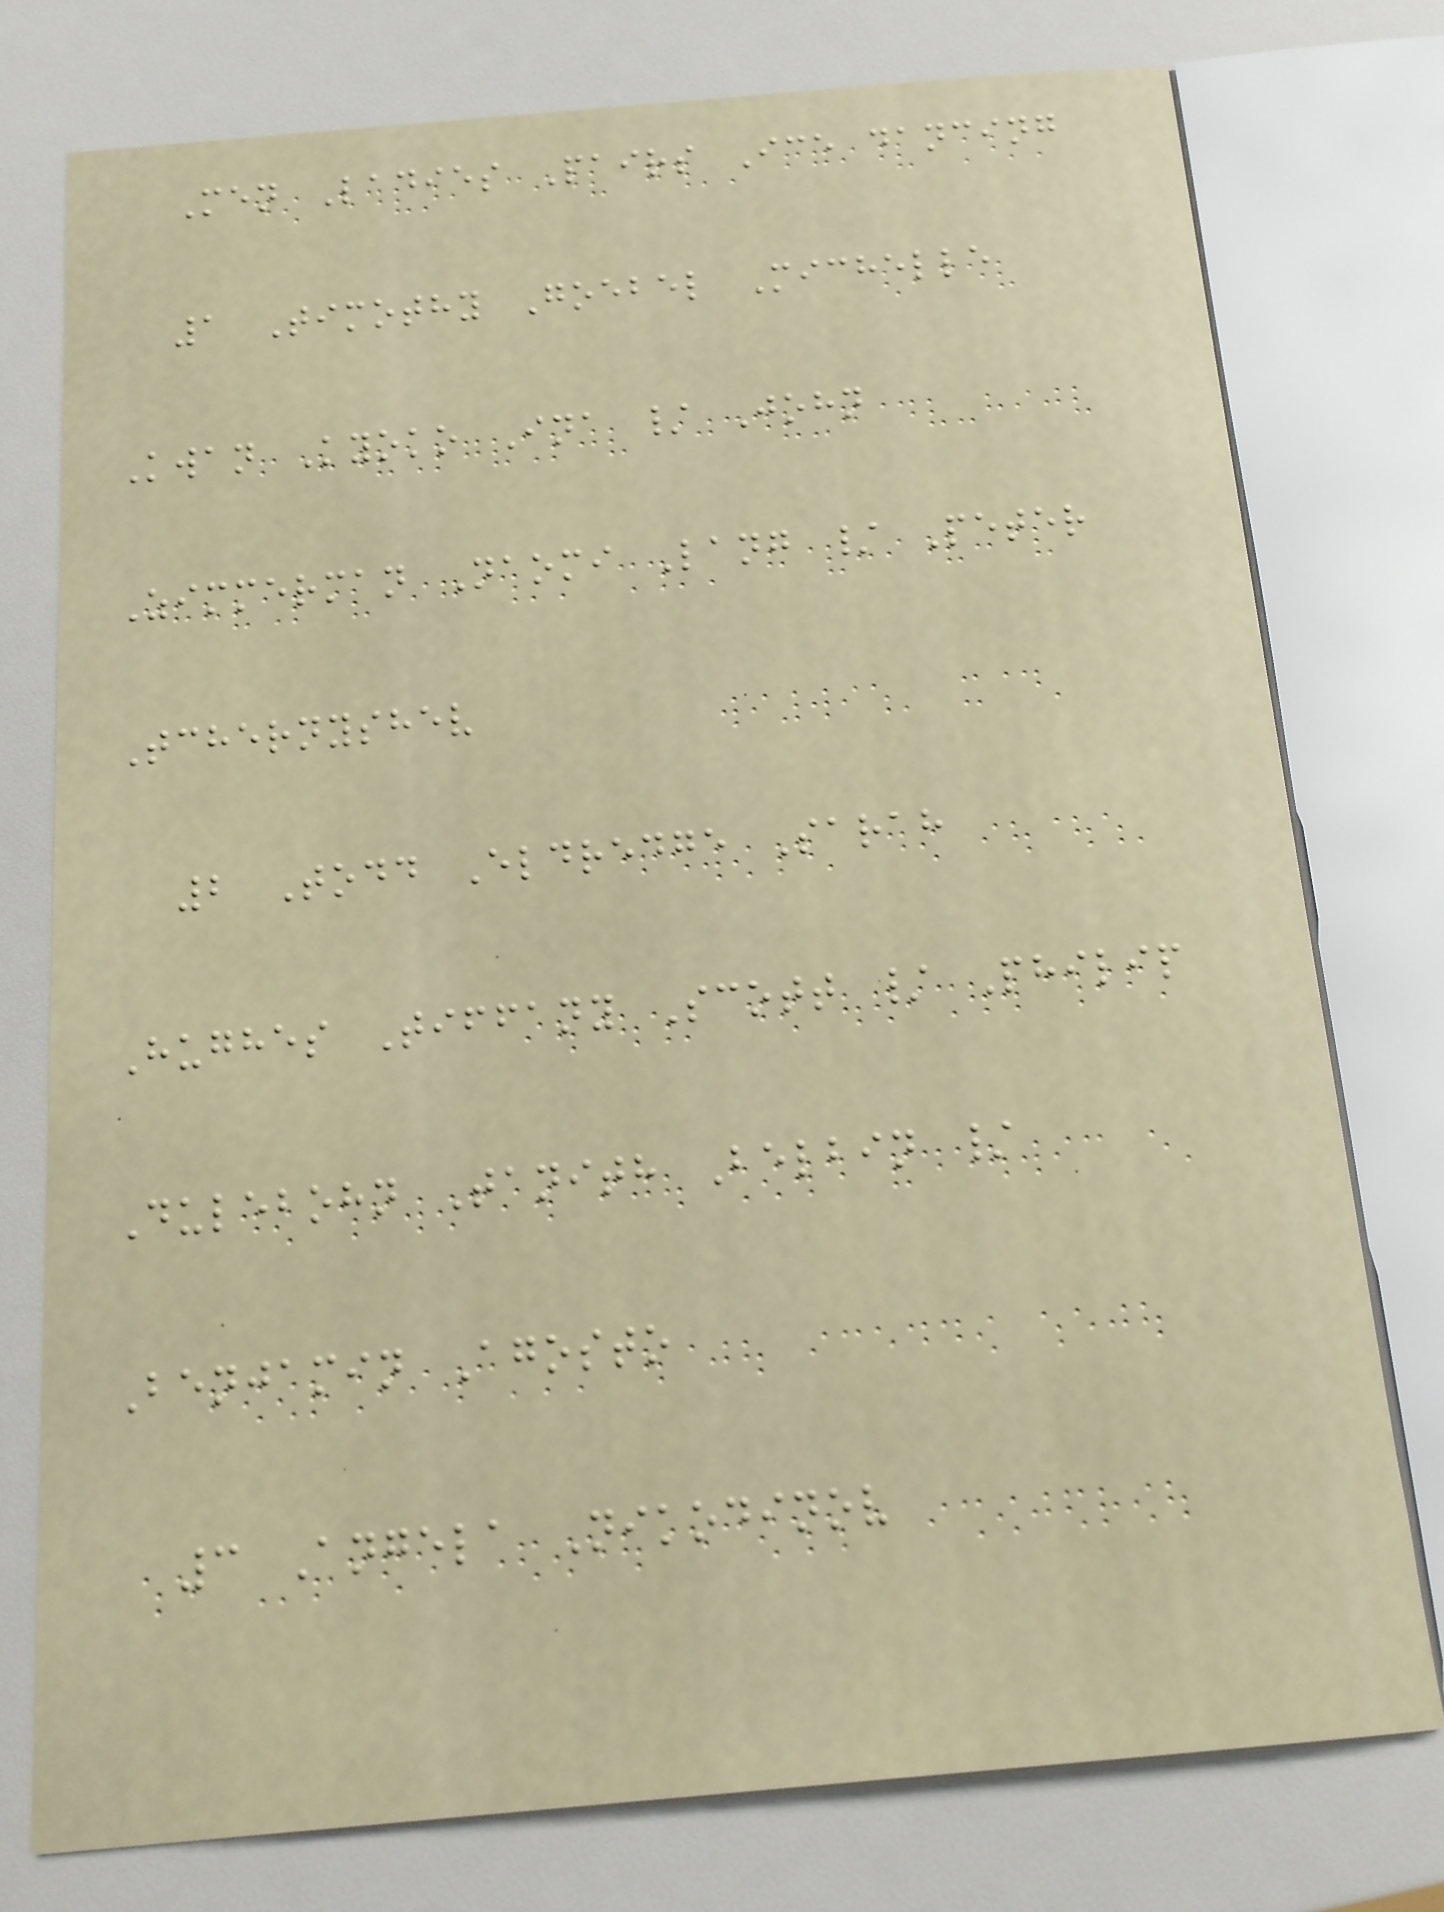Men Ladies Pairs Ice dancing
1 Timothy Goebel Michelle
Kwan Kyoko Ina / John
Zimmerman Naomi Lang / Peter
Tchernyshev
2 Todd Eldredge Sarah
Hughes Tiffany Scott / Philip
Dulebohn Tanith Belbin /
Benjamin Agosto
3 Angela Nikodinov
